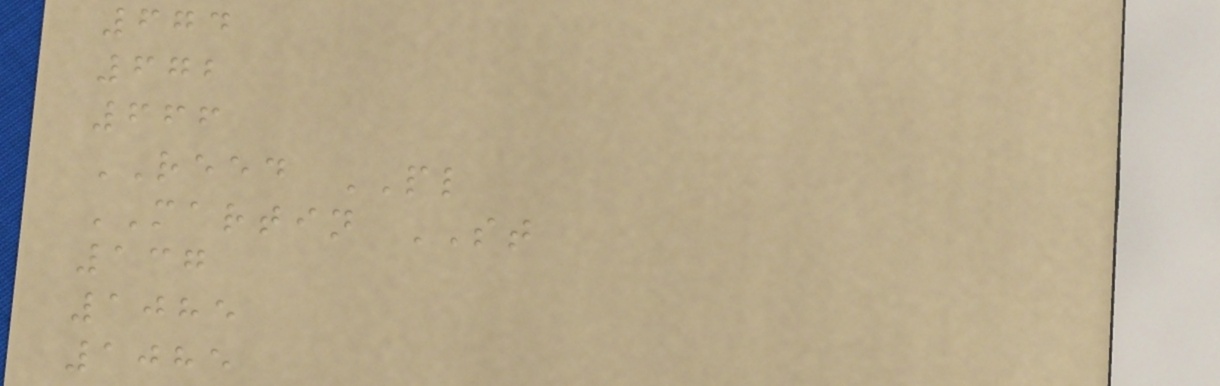674
672
666
REED PL
MARTIN ST
137
1085
1085
